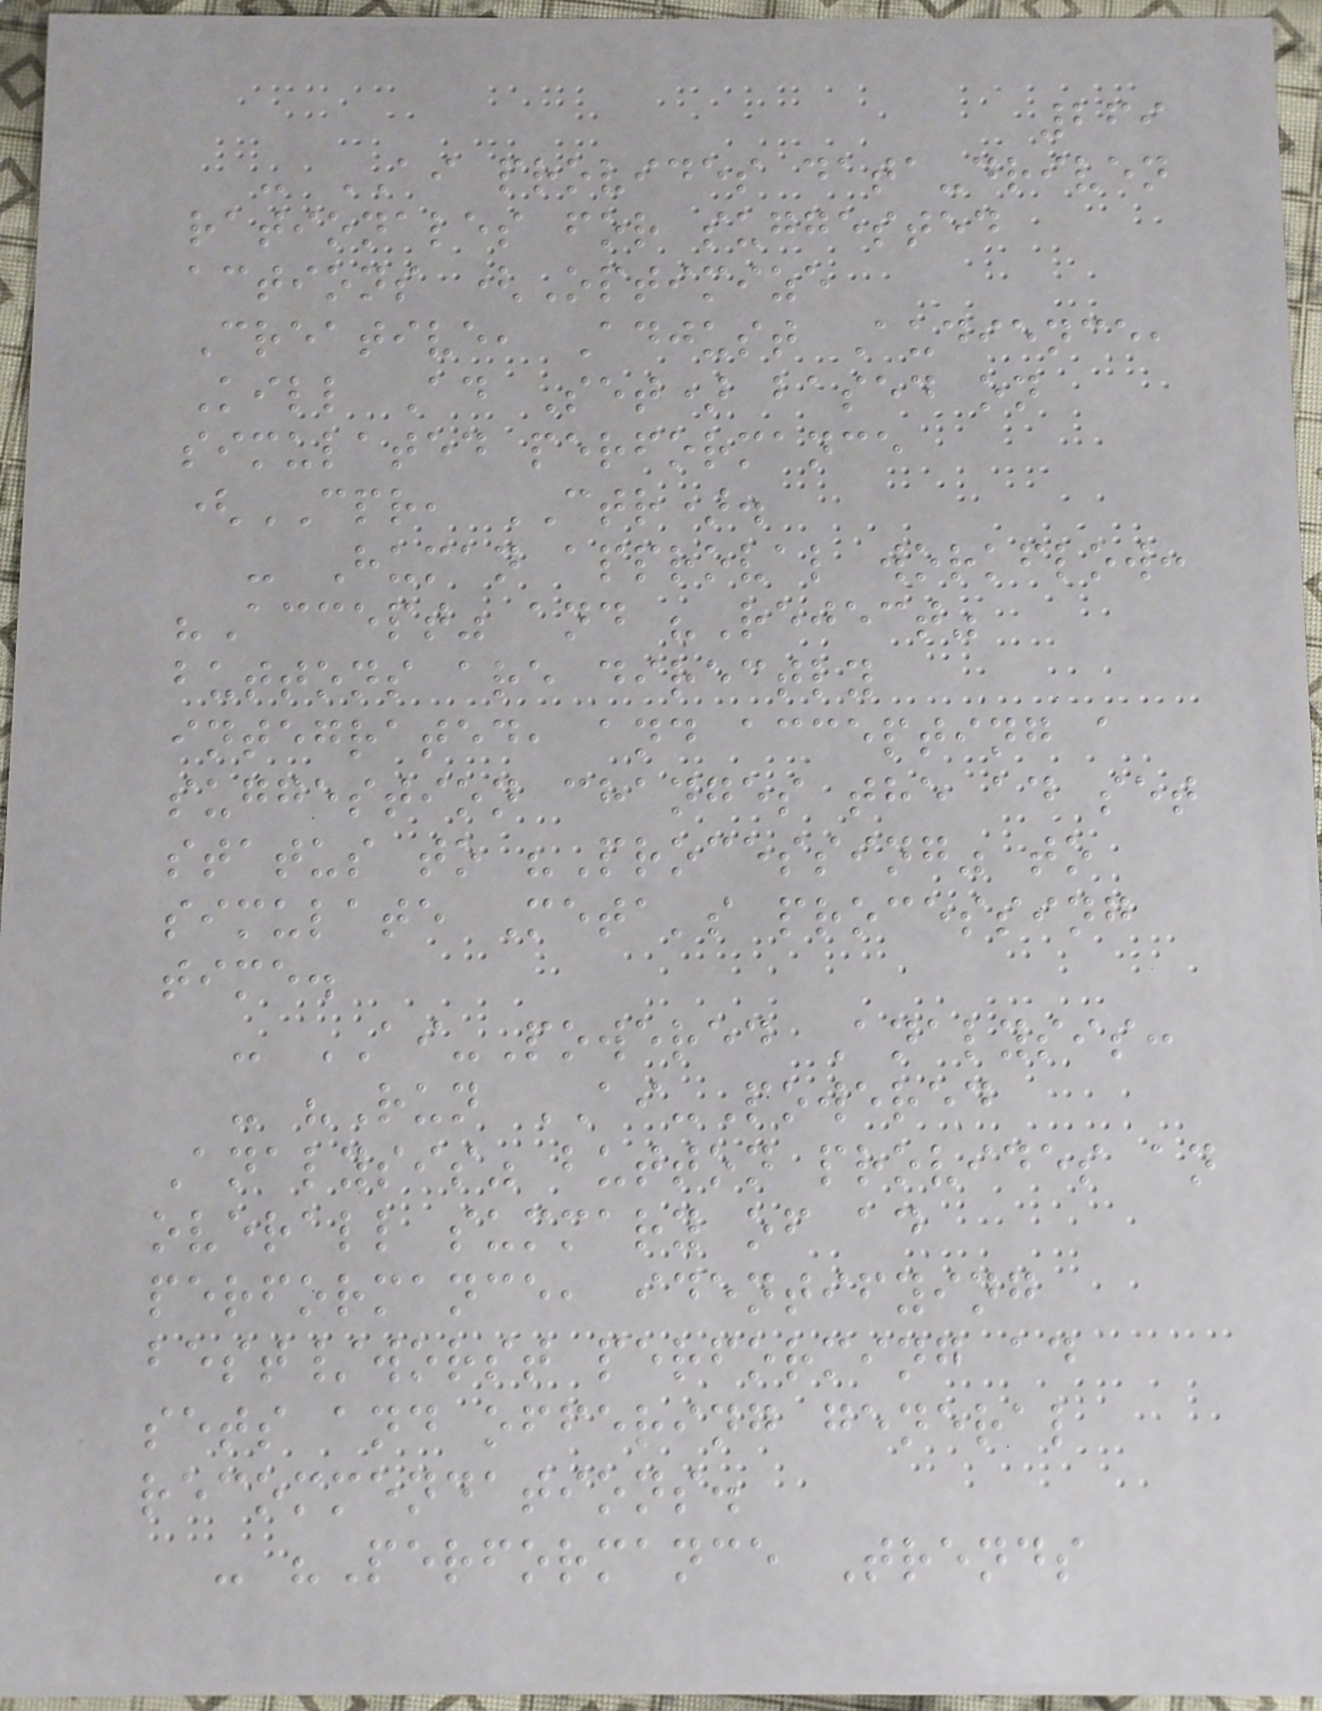269
- AI provides data-driven
rationales for suggested
actions (Optimize
Creative, Adjust Audience,
Kill Ad Set) based on
simulated performance
(CPR, CTR).
- Human approval workflow:
"Accept" and "Reject"
buttons are directly
integrated, and accepting a
suggestion changes the ad set
status to "Processing" to
simulate Meta's processing
time.
- AI-Powered Analysis:
- "Run AI-Powered
Analysis" button provides an
overall summary of ad
performance, identifying
best/worst performing ad
sets and offering general
recommendations.
- "Performance Trends
